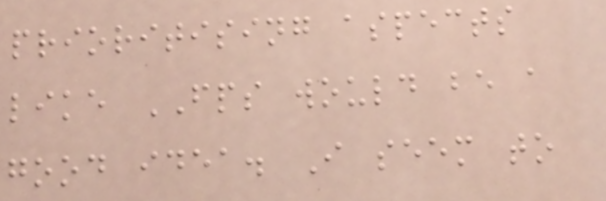prioritising aspects
like FPS would be a
good idea. I seem to
